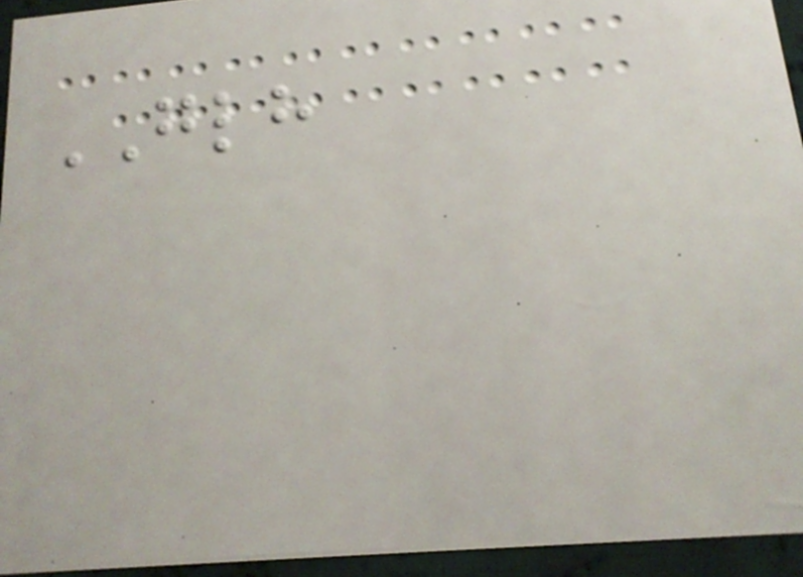GLH
